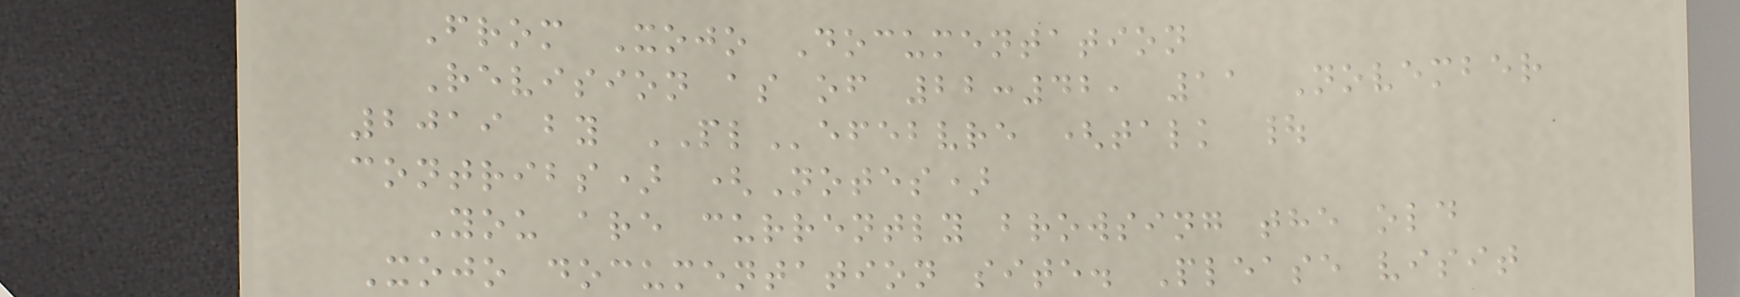From Xojo Documentation
Revision as of 22:42, 11 November
2019 by PLefebvre (talk |
contribs) (Notes)
You are currently browsing the old
Xojo documentation site. Please visit
